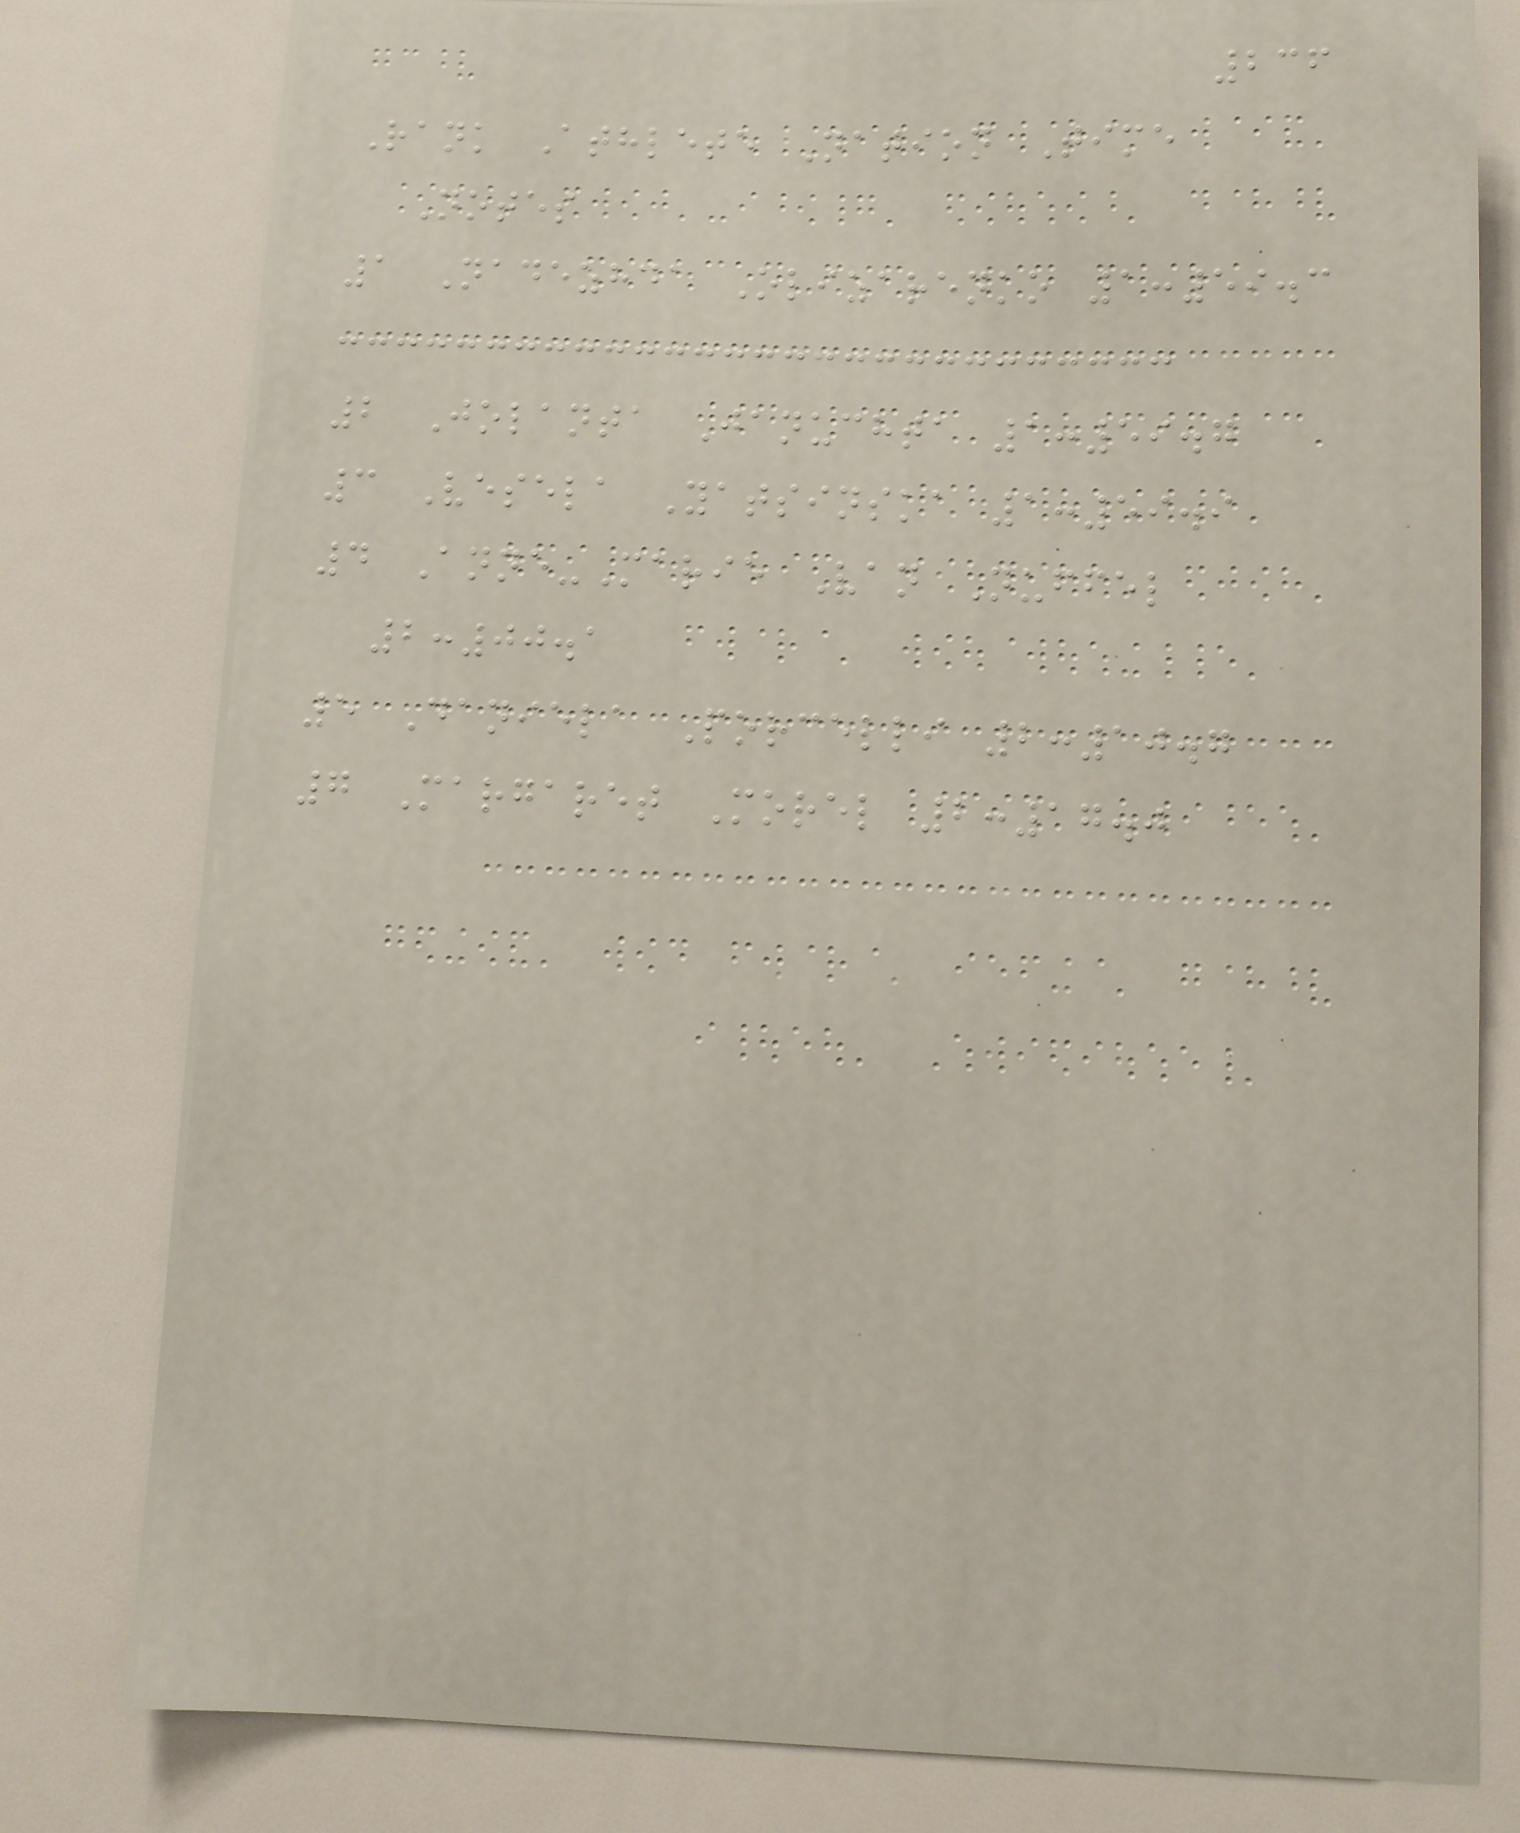236
Rank Athlete Nation Time
Notes
1 Nadezhda Olizarenko 1:59.3
2 Jolanta Januchta 1:59.7
3 Vesela Yatsinska 1:59.9
4 Anne-Marie Van Nuffel
2:00.1
5 Daniela Porcelli 2:10.7
7 Margaret Morel 2:17.0
